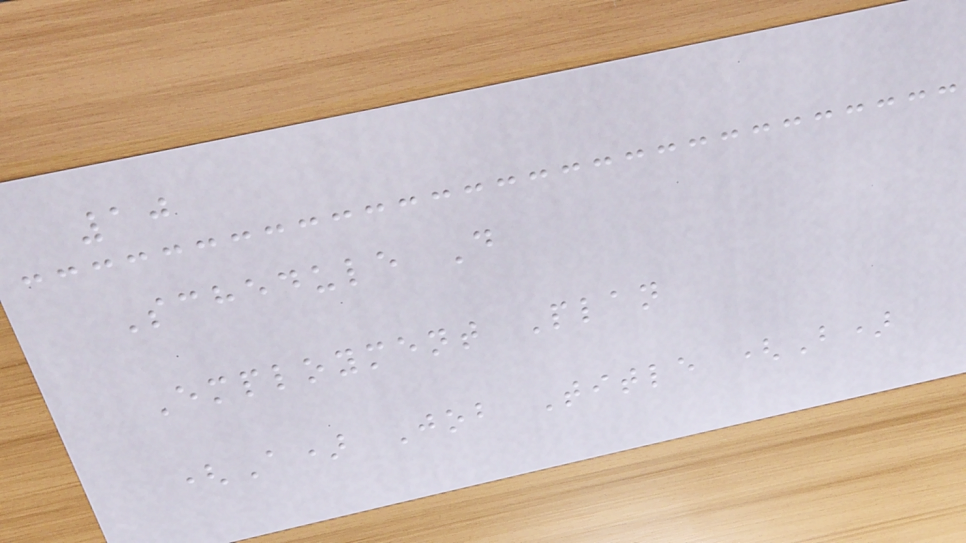10
Schedule D
Employment Plan
(A) Job Title (B)
